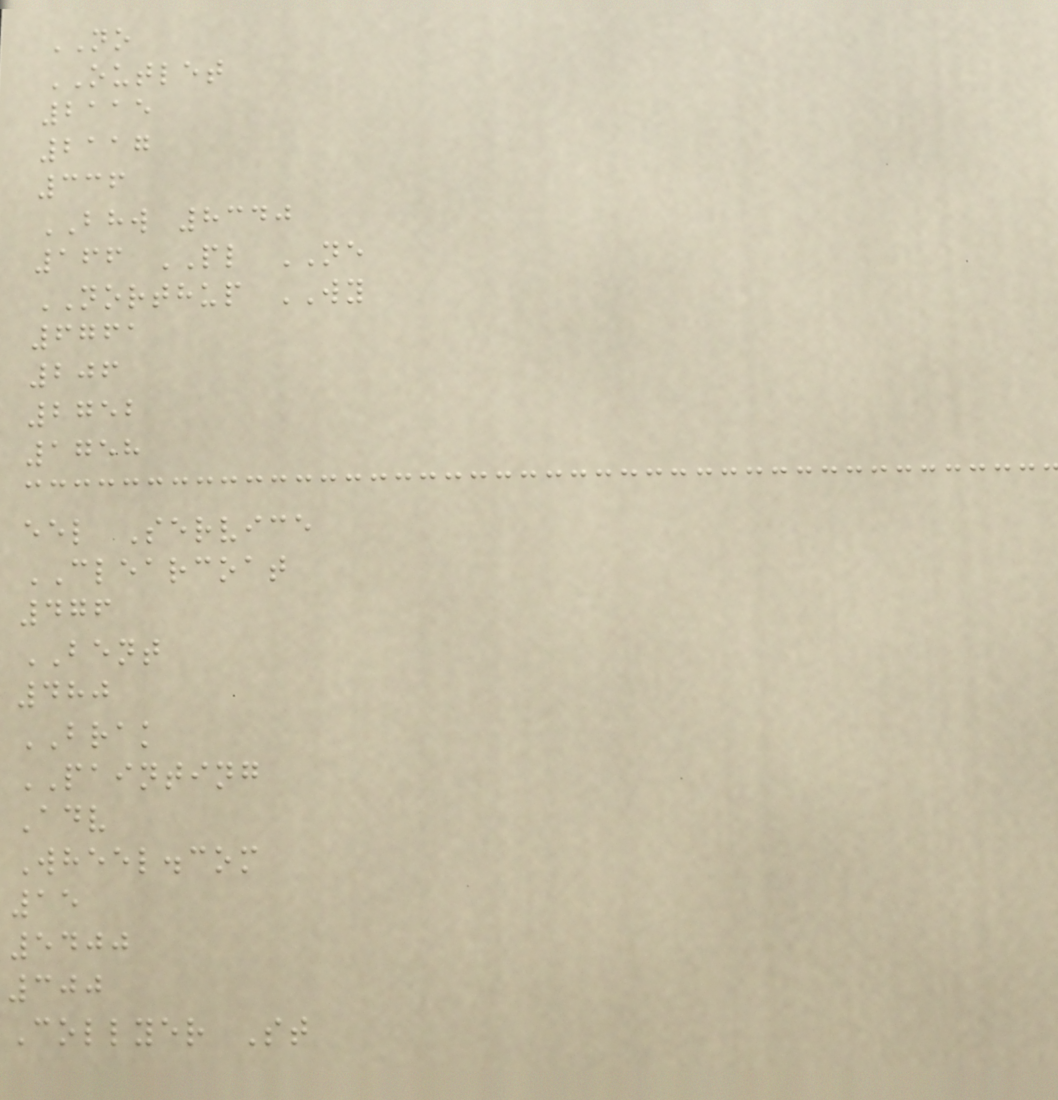NO
OUTLET
2115
2117
336
BHW 8340
166 PL NE
NORTHUP WY
6761
206
2752
1758
eel Service
CLEARCOAT
476
BENT
480
BRAK
PAINTING
Adv
Wheel.com
15
5400
300
Collyer St
